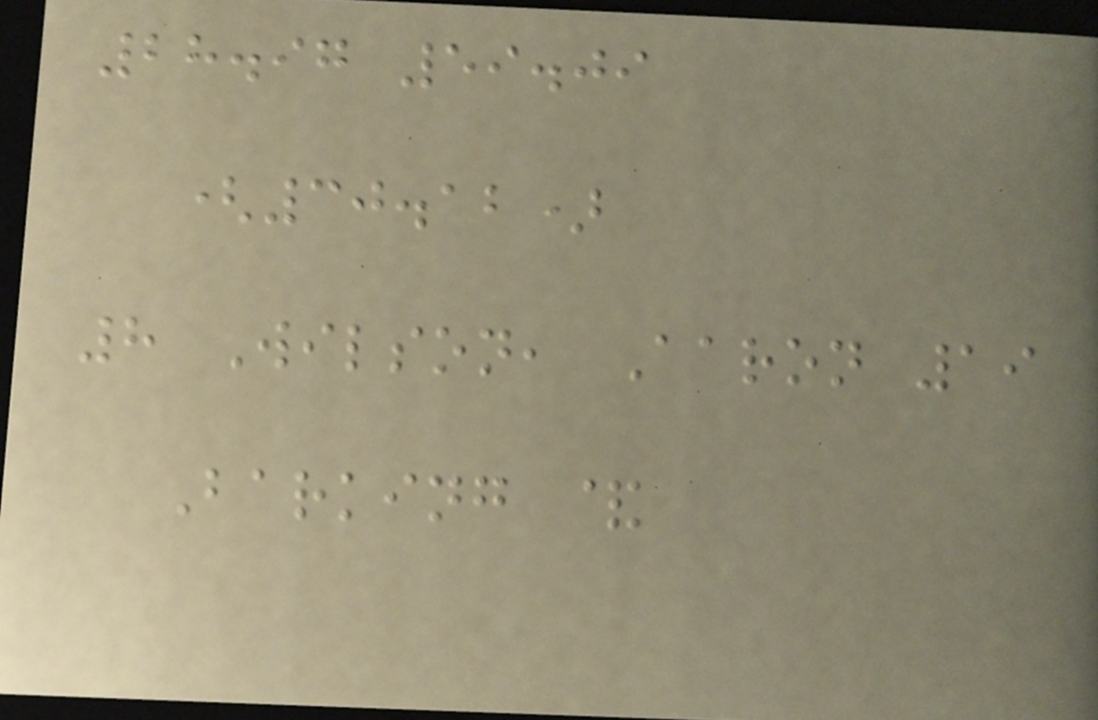28.97 59.09
(30.12)
8 Wilson, Aaron 19
Barking &
